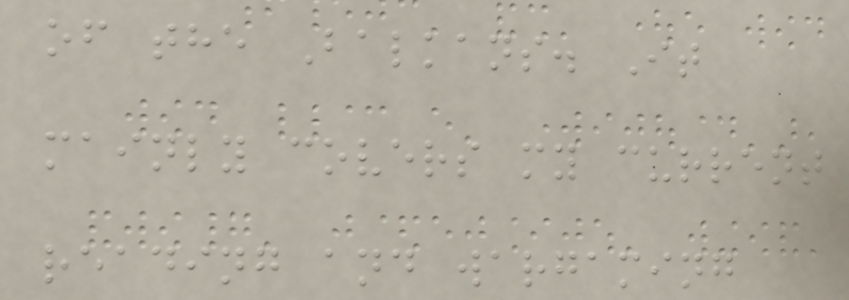of the Balkans. It
mainly covers my current
reading and wargaming
